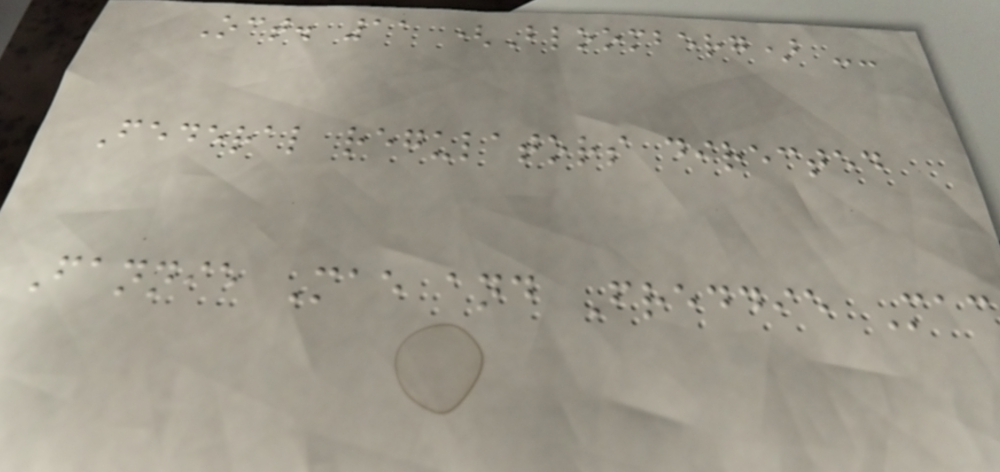Oct. 11 (Bloomberg) --
Federal regulators directed
Fannie Mae and Freddie Mac
